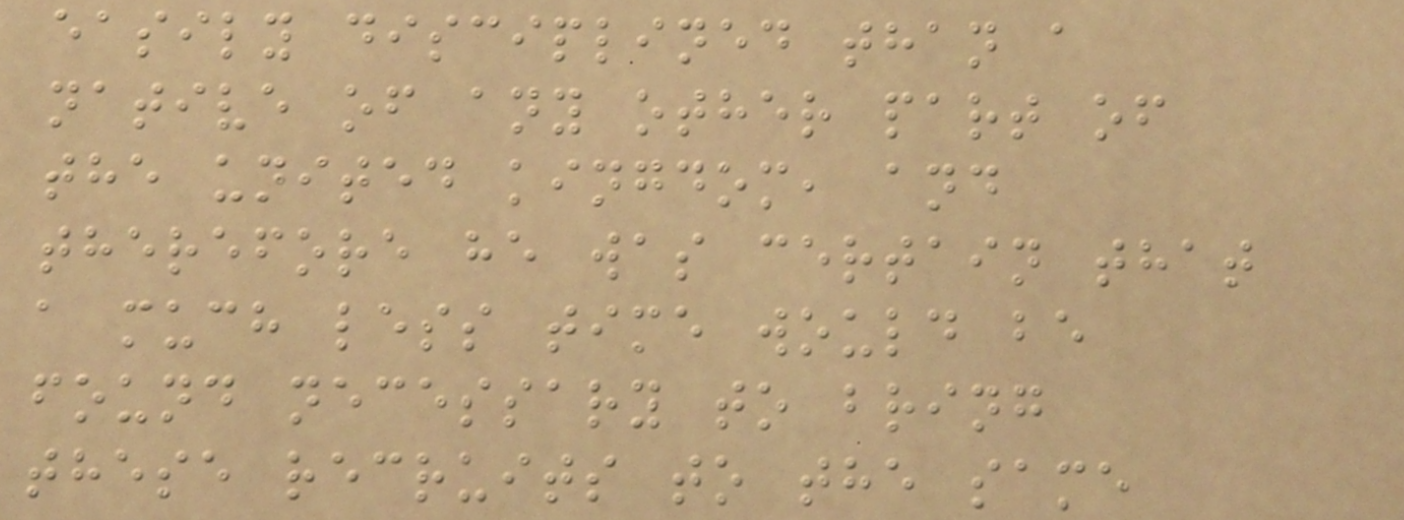easily disciplined than a
native of any other part of
the united kingdom, and
therefore he was certain that
a much less time would be
found necessary to bring
these recruits to the same
